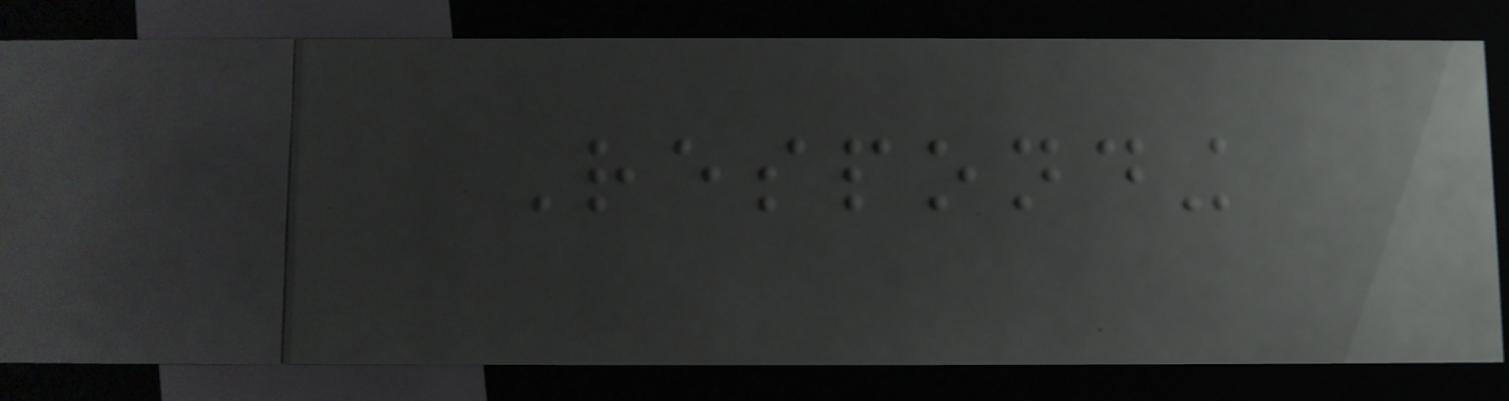Responding
